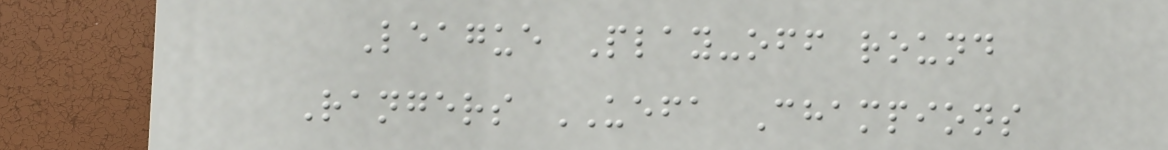League Play-off round
Rangers UEFA Champions
